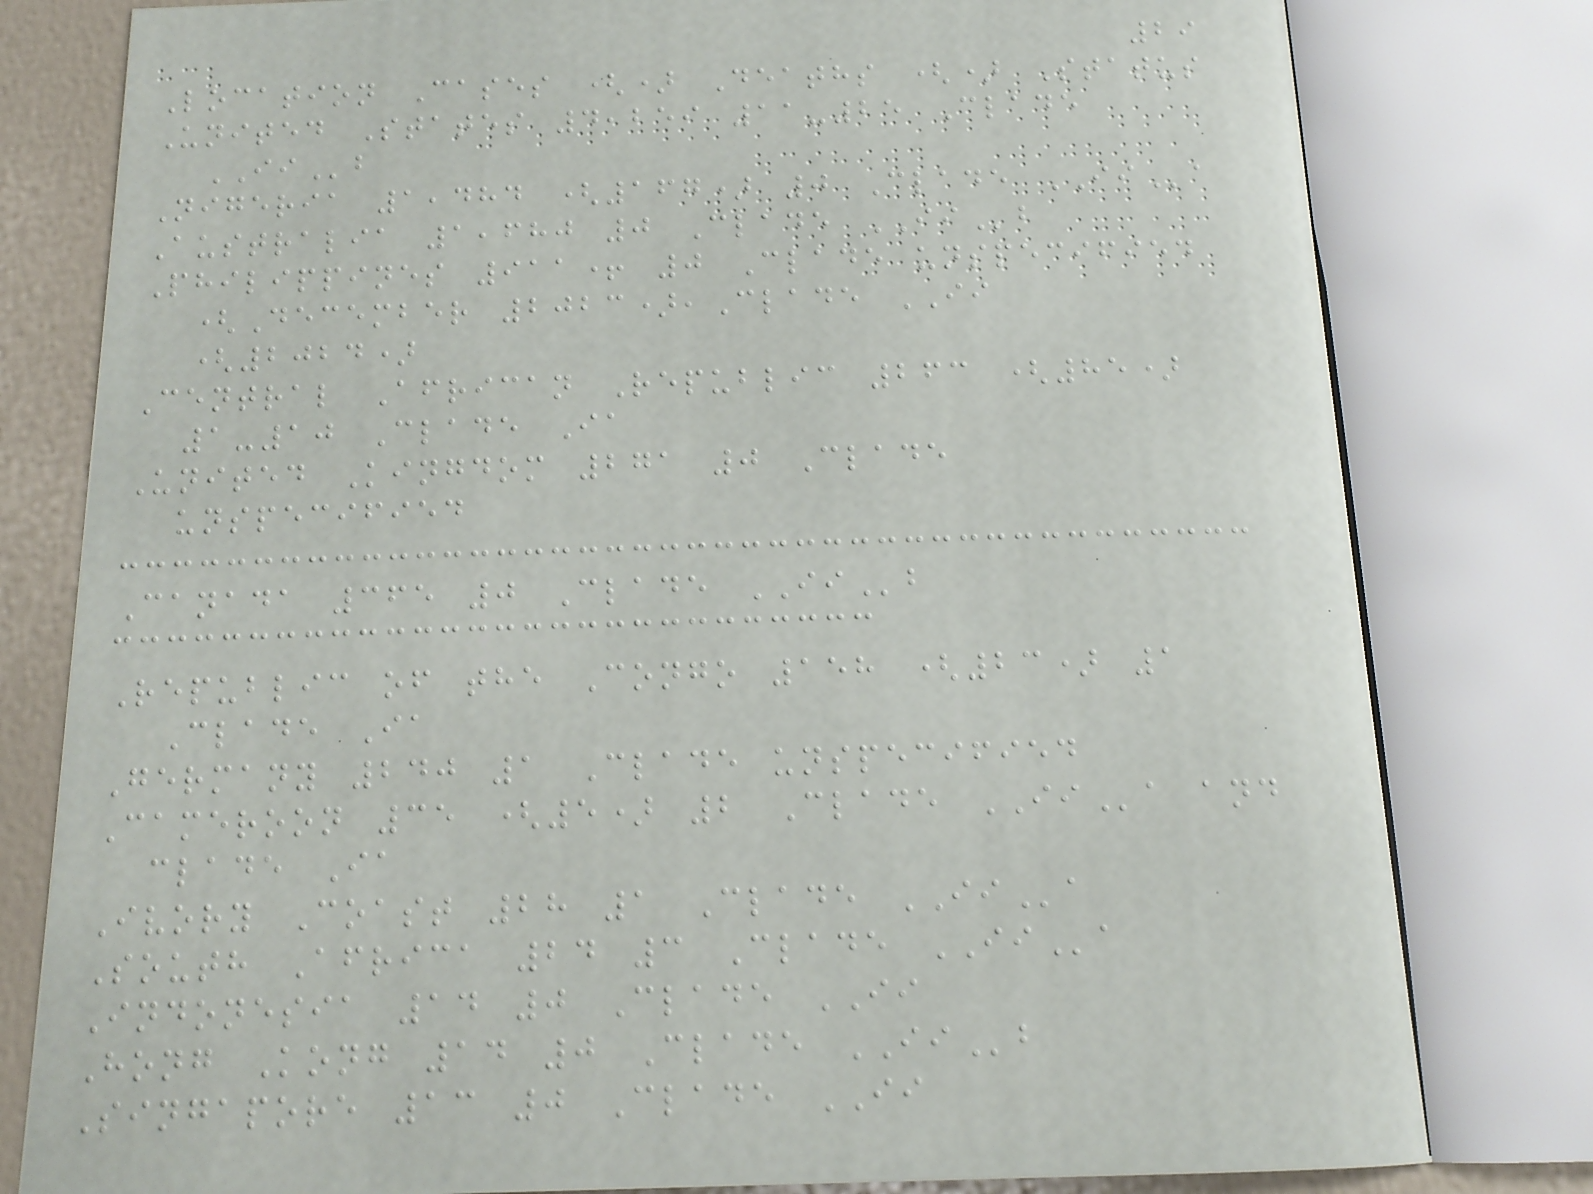29
Location Cases () Deaths () Status
United States 4,259 11-25 Clade
IIb
Nigeria 1,484 (167) 0 Clade IIa
Australia 1,680 0 Clade IIb
Philippines 911+ 0 Clade unspecified
(December 2023),Clade II
(2024)
Central African Republic 263 (85)
1-10 Clade Ia
United Kingdom 271 0 Clade
unspecified
Canada 365 0 Clade IIb
Republic of the Congo 158 (23) 1
Clade Ia
Germany 240 1 Clade unspecified
Cameroon 35 (5) 2 Clade IIa and
clade Ia
Ivory Coast 28 1 Clade IIa
South Africa 24 3 Clade IIa
Indonesia 14 0 Clade II
Hong Kong 14 0 Clade IIb
Singapore 13 0 Clade II
